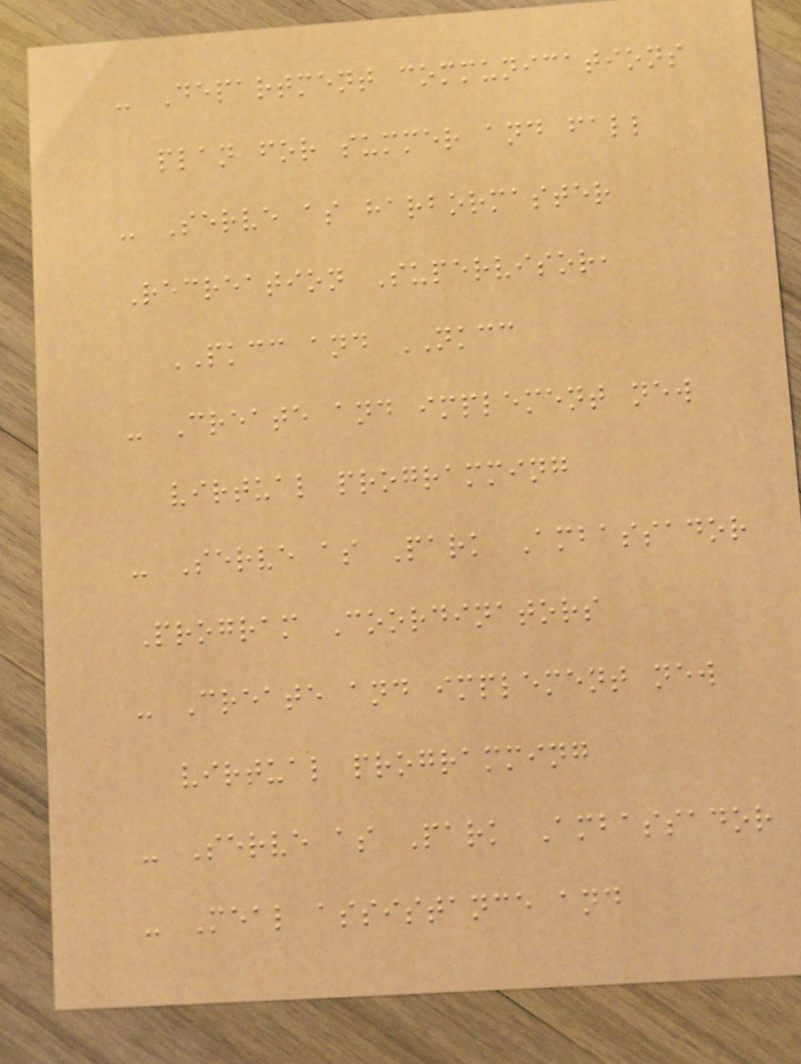- Department communications
plan for summer and fall
- Serve as harbormaster
Recreation Supervisor,
PKCC and NKCC
- Create and implement new
virtual programming
- Serve as Park Ambassador
Program Coordinators
- Create and implement new
virtual programming
- Serve as Park Ambassador
- Meal assistance and
